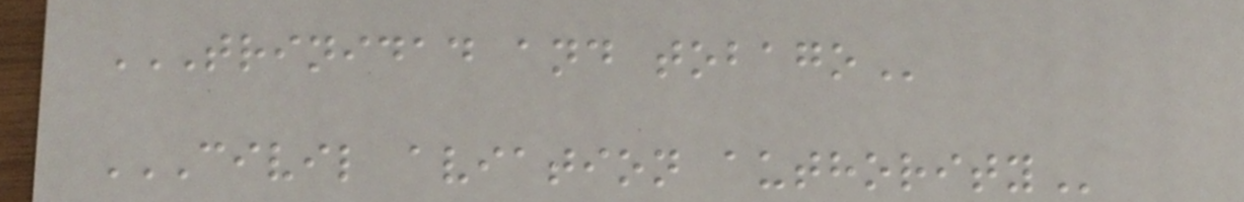TRINIDAD AND TOBAGO
CIVIL AVIATION AUTHORITY
